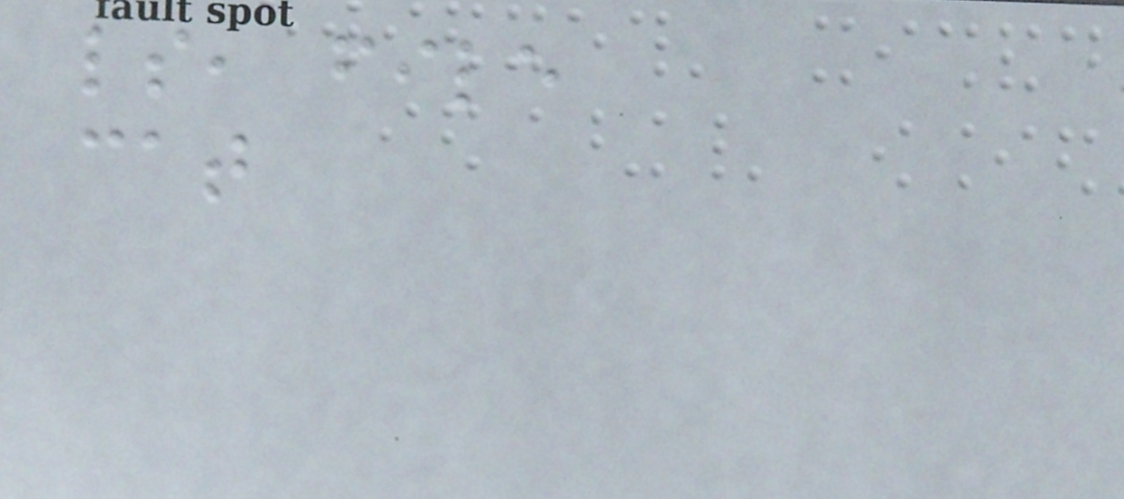ls, file
cat
